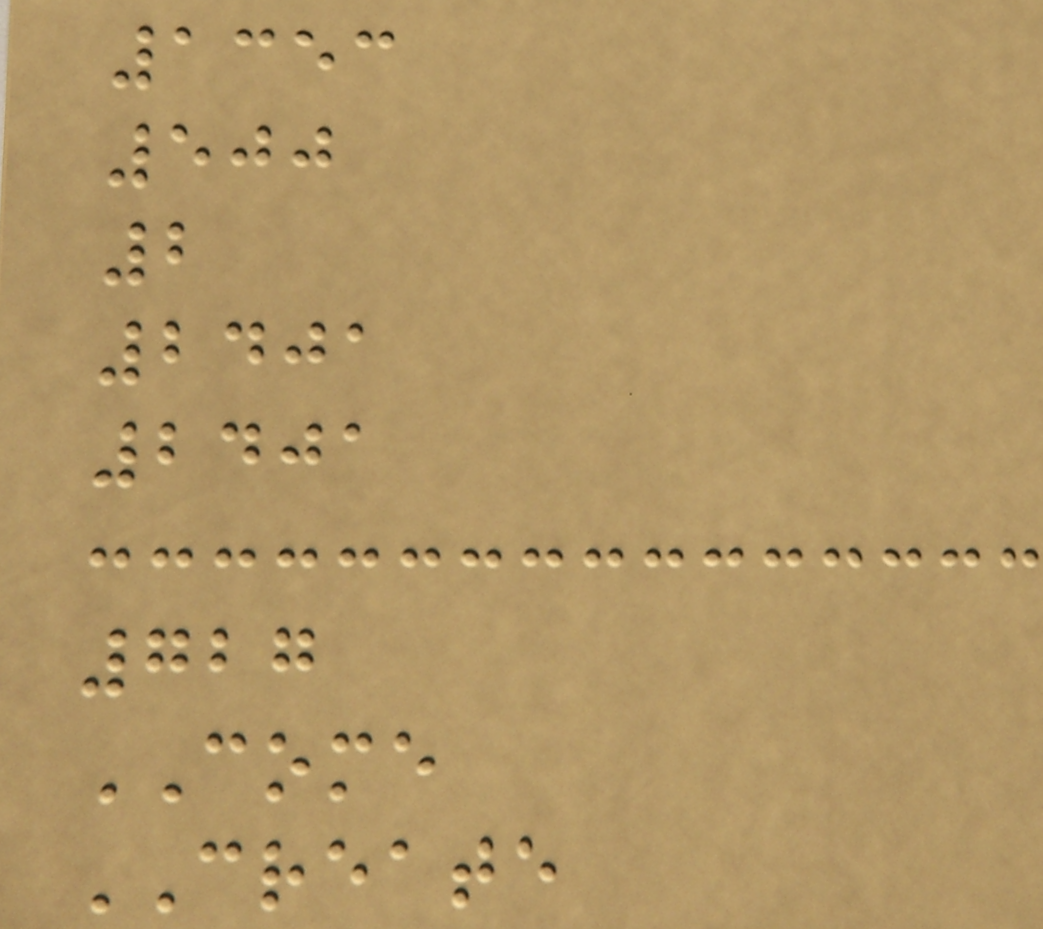1353
500
2
2401
2401
727
COME
CREATE
